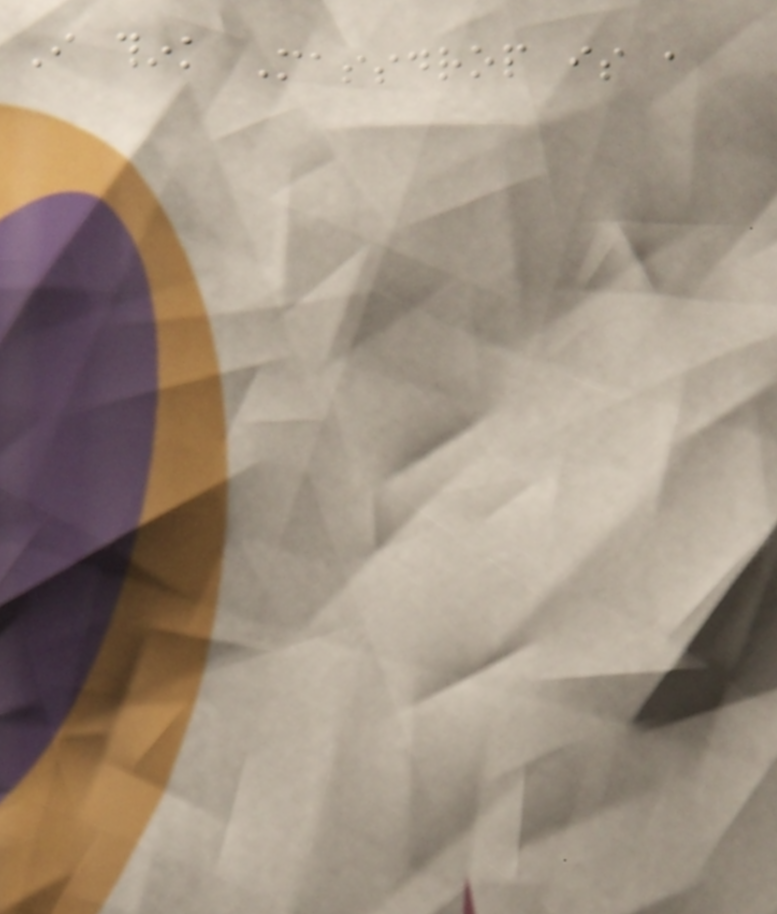I think Massdrop is a
